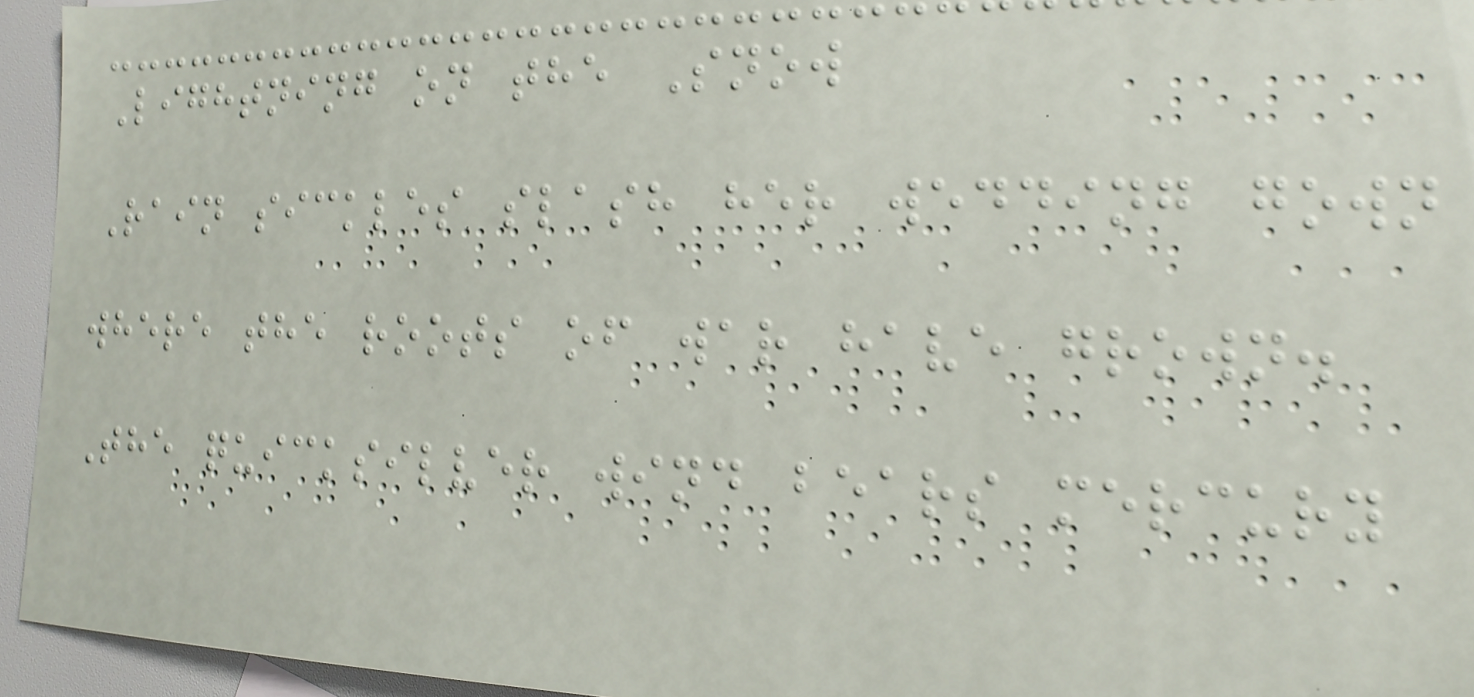Lightning on the Snow
Rain sickles slash her wedding gown
where the roots of war have grown.
The quicksilver wind bears mercury
